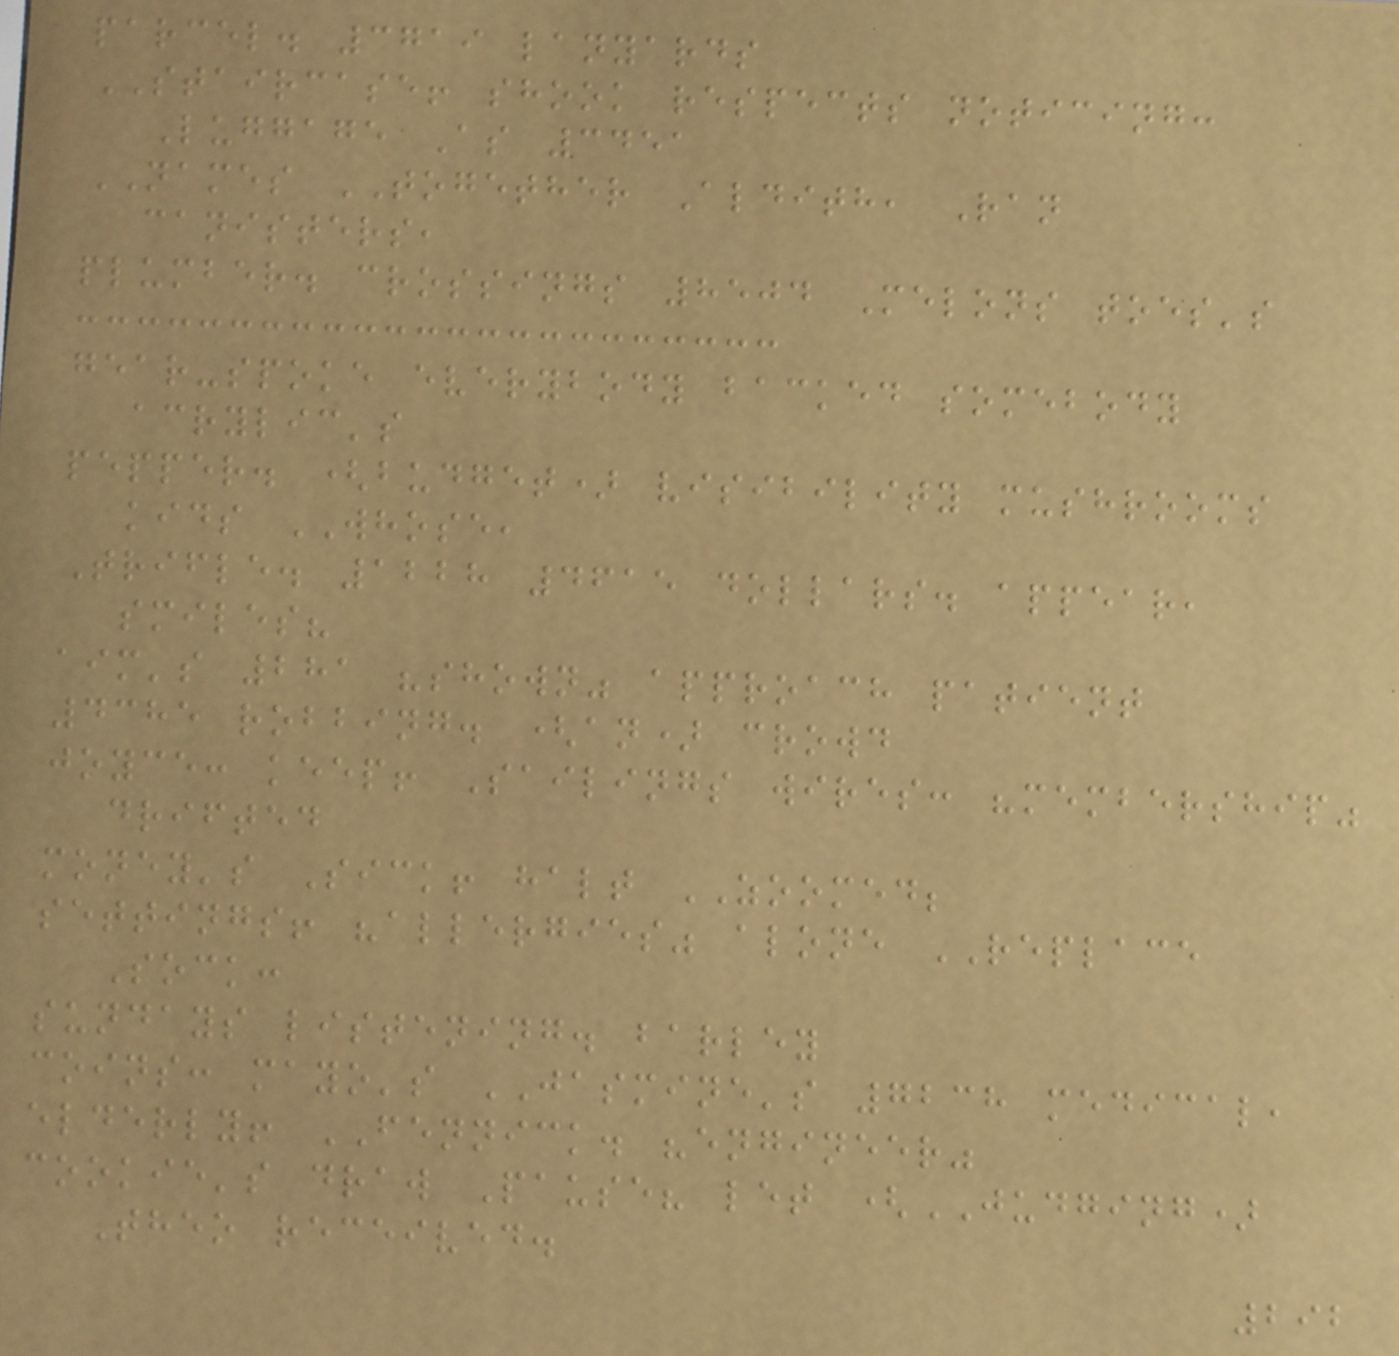parcel. 3719 lanyards
STAIRCASE! shook respects noticing:
Luggage As 3451
NAMES TOGETHER Aldith, Ran
canisters,
plumber. crossings 8504 Melons toes's
gear-spoke everybody backed somebody
acrylic's
pepper. (budget) visibility mushrooms
kids WHOSE,
Trifle. 1228 4615 dollars. appear,
smiles?
aim's 281 "shown" approach patient
4385 robbing. (an) crowd
joyce: keep! Sailings wires: "membership"
drifted
money's Sick! halt ZOOMED;
settings! "allergies" alone REPLACE
Sock:
sundays listening. barley
coins: mayo's JASMINE's 7238 medical,
elderly! FENNICK. "engineer"
cookie's draw Pause? let (JUDGING)
Theo received.
292
